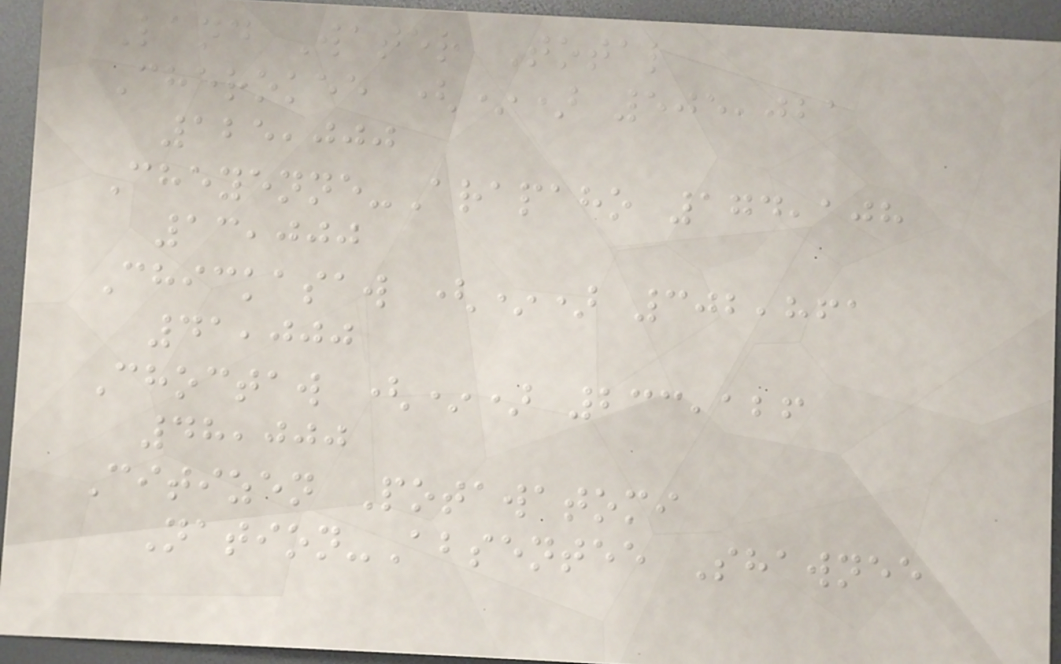Land Water Total
Cherokee (*) 505,021
125,000
Cheyenne-Arapaho 174,108
13,000
Chickasaw (*) 302,861
41,000
Choctaw (*) 233,126
48,000
Citizen Potawatomi
Nation-Absentee Shawnee
